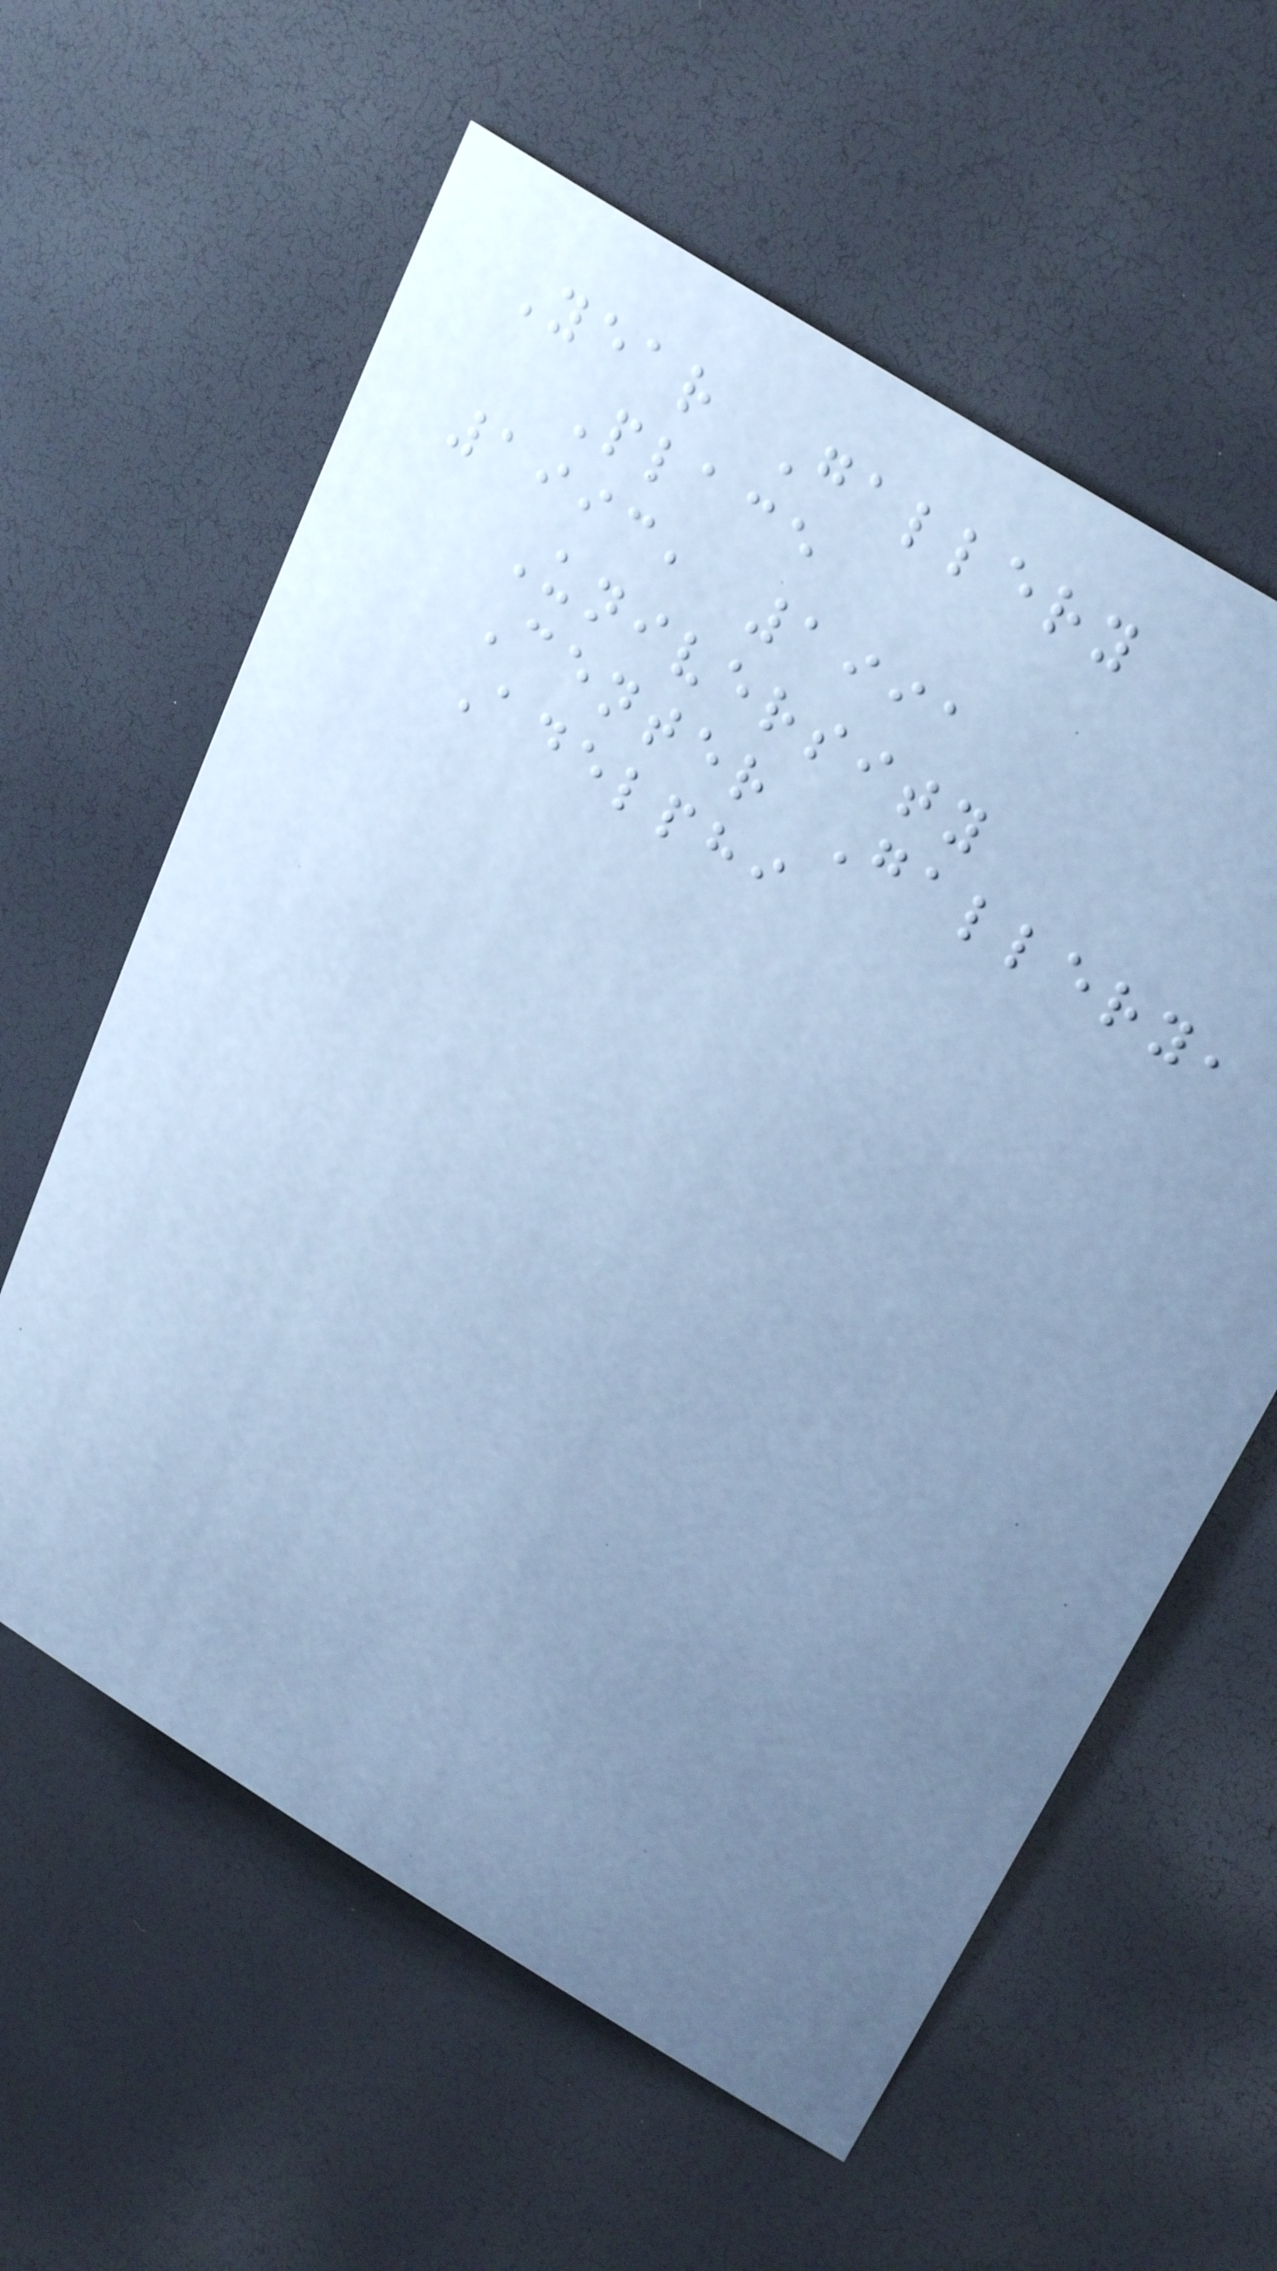Year Gallery
Place
1993, 1991
University
Center Gallery,
Adelphi
